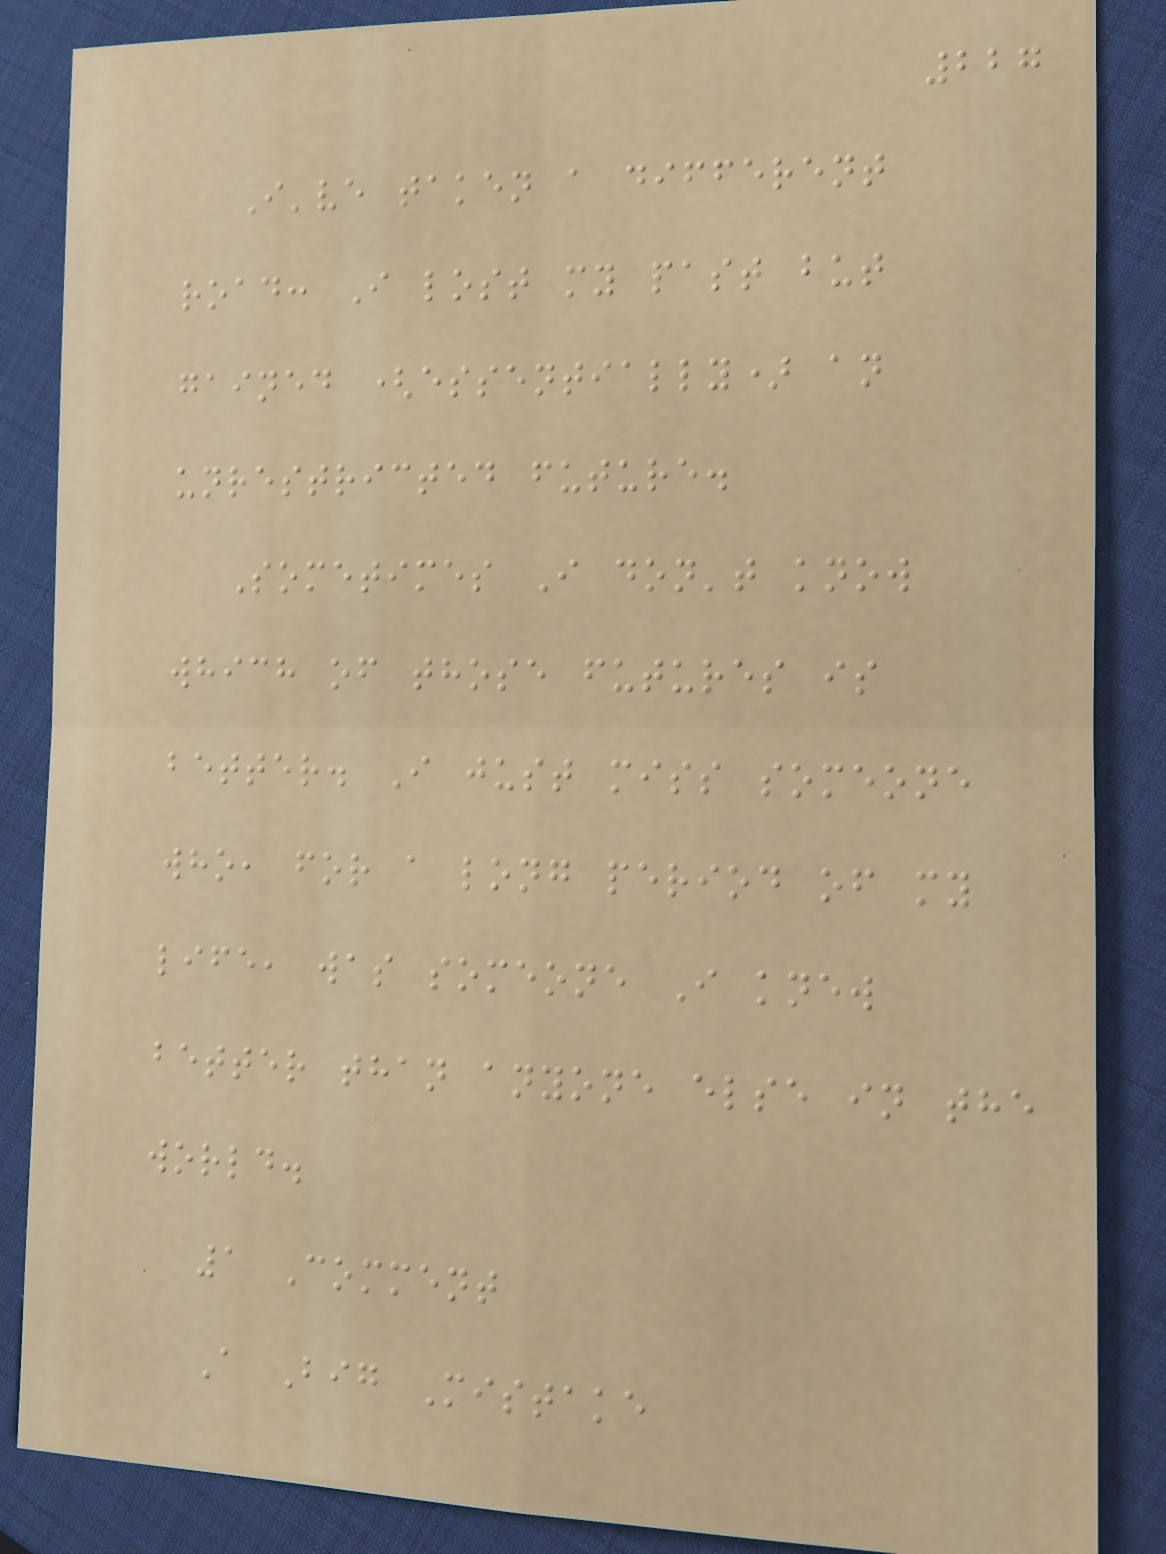227
I've taken a different
road: I lost my past but
gained (essentially) an
unrestricted future.
Sometimes I don't know
which of those futures is
better. I just miss someone
who, for a long period of my
life, was someone I knew
better than anyone else in the
world.
1 Comment
A Big Mistake
